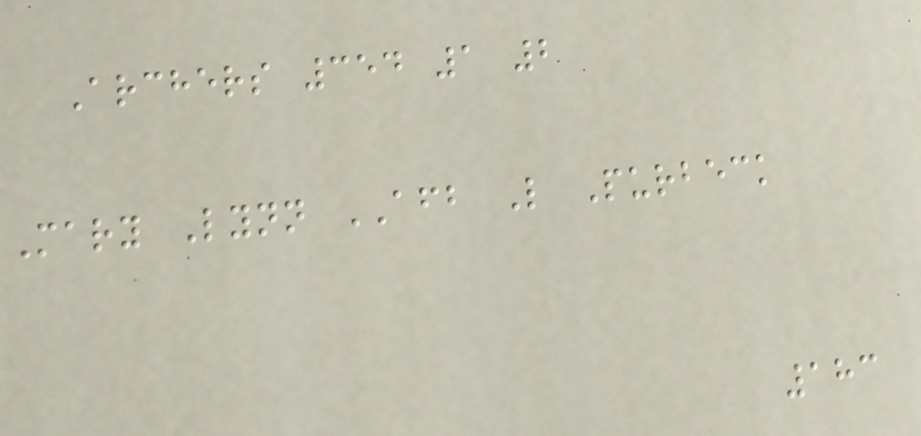Archers 354 1 2
Mary Lynn AFB L Purbeck
183
